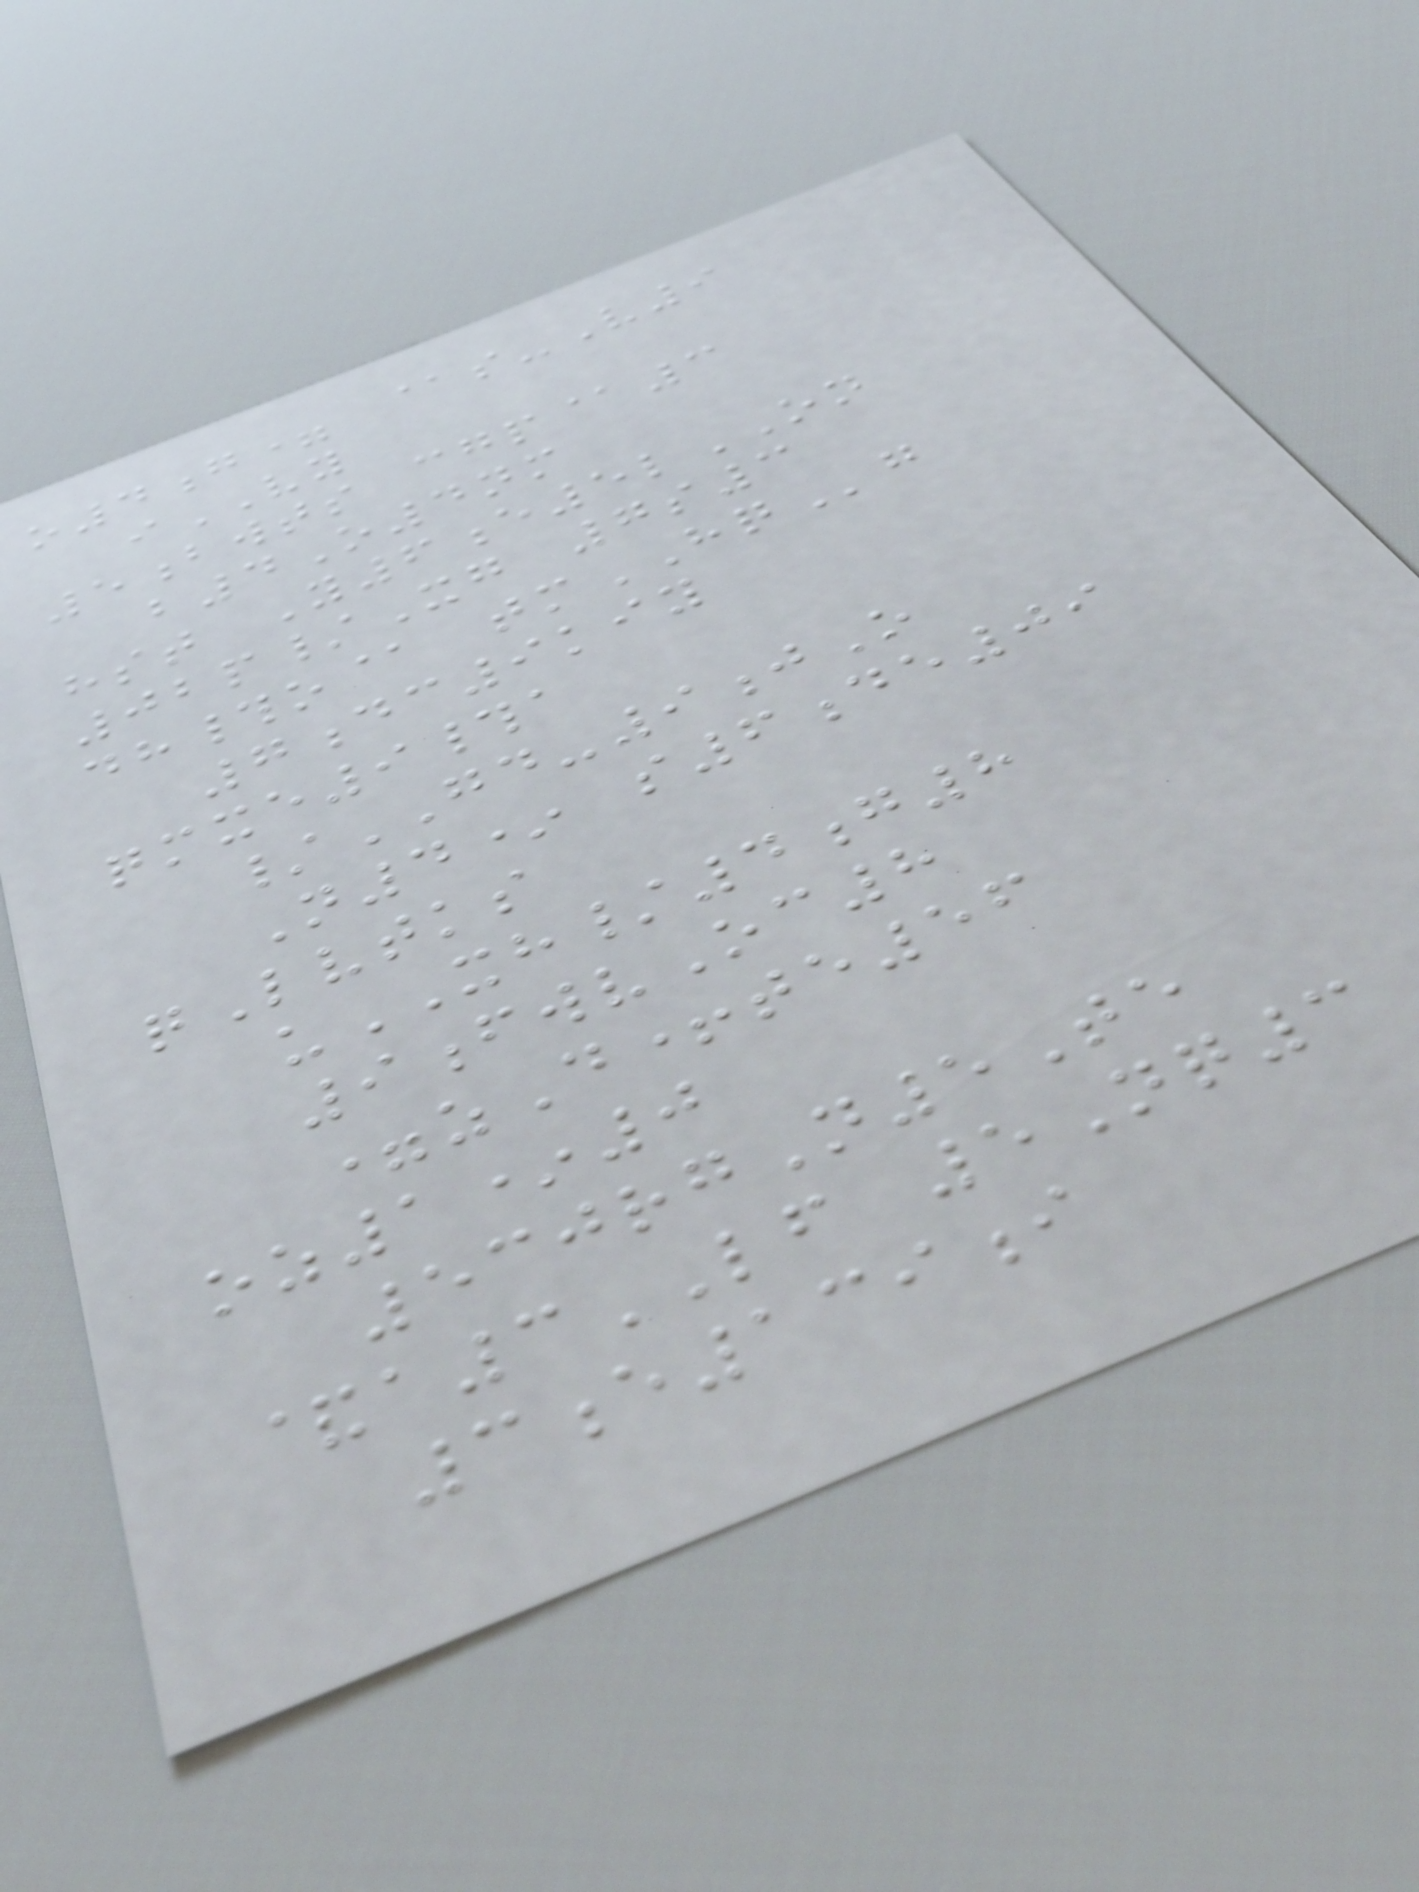o4g= @s-V9
iVY
5bwts cgp@3
b4O4nm
hst Y6e5lON
02p/Xg 7s3
dh#o@ tmHQg
7dc9kiy
qmxe9#a
/GD-9jO
N4* s6de09
qLvtks
uXH/4g8
9fwvOc8
=zD+te56
oz1*0
530rgN5Te
&a3LF 5Nq3
3e139i
